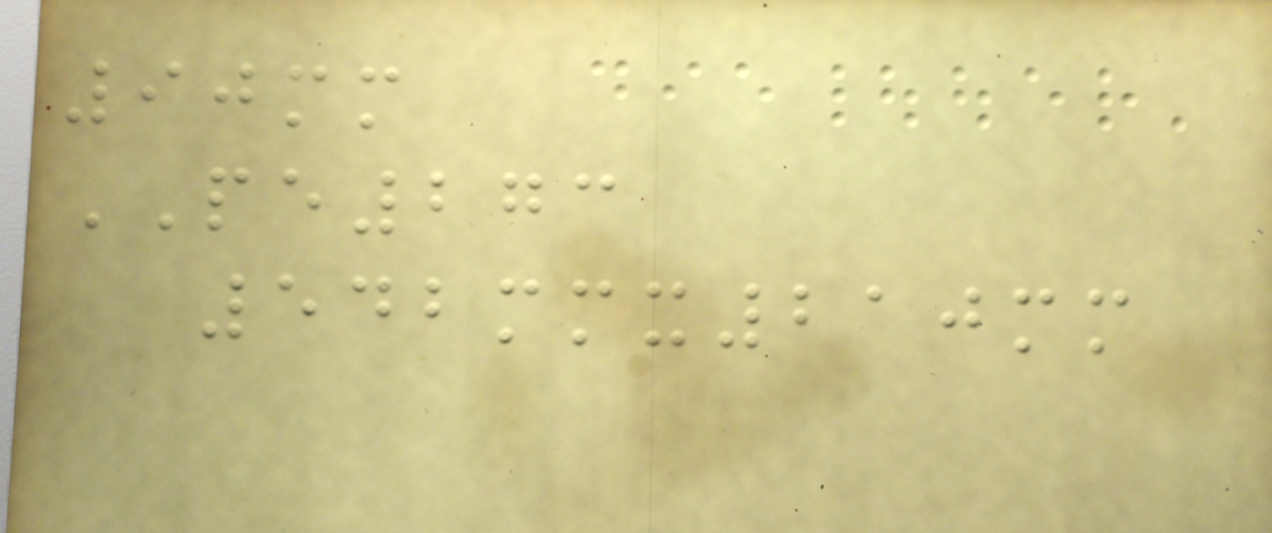90mm
PE273
542mmx210mm
